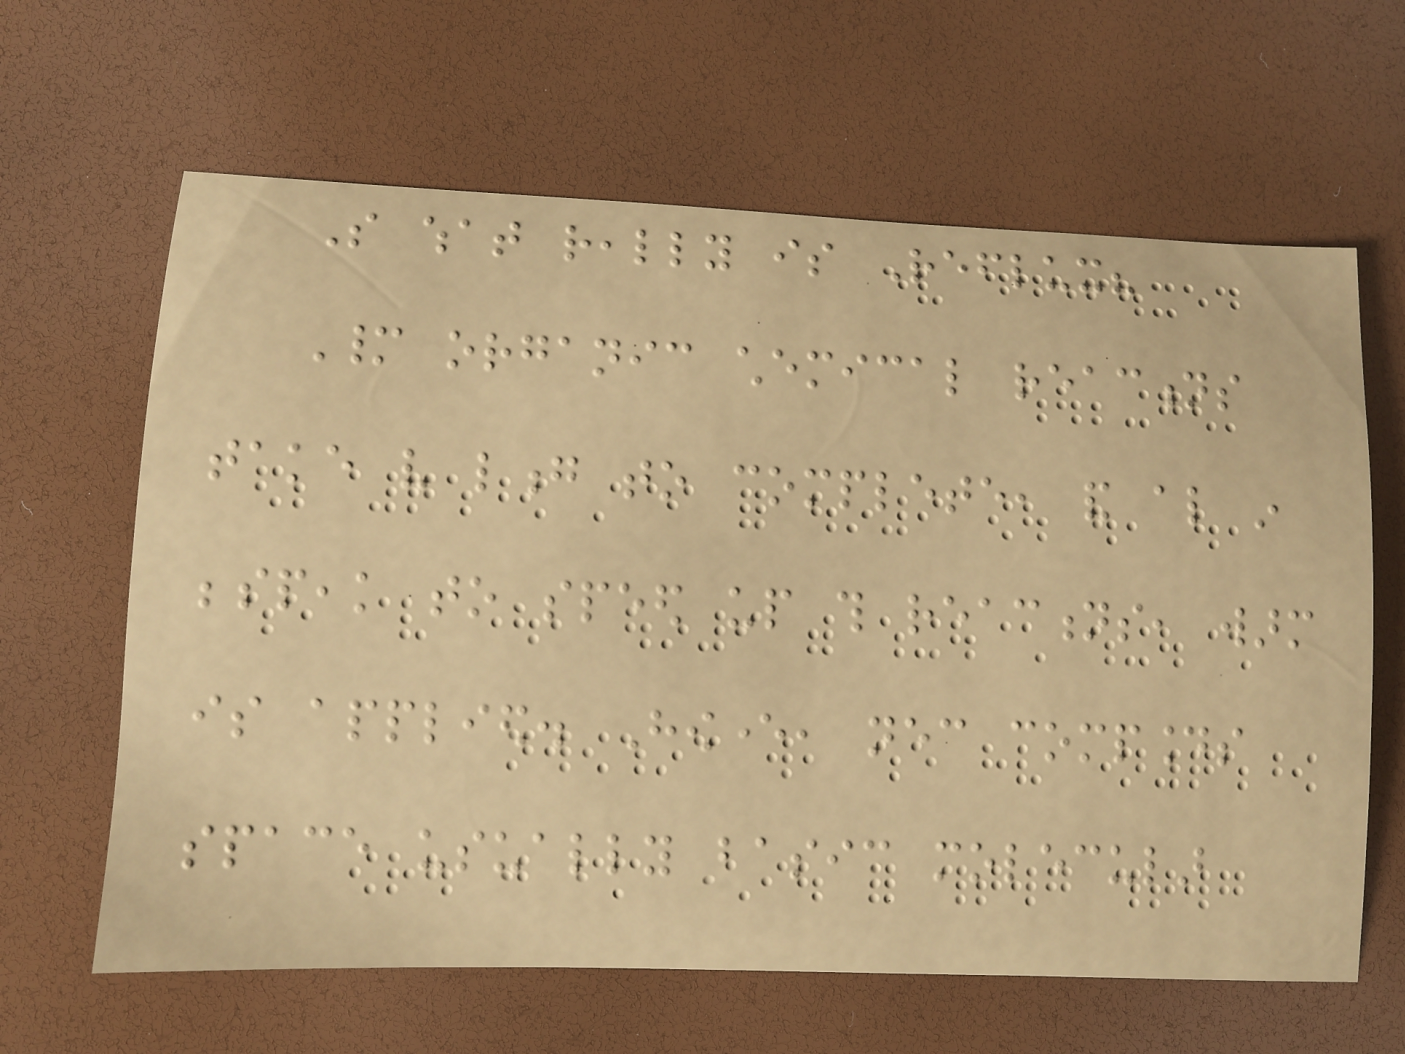So what really is Reflux?
Many organic chemical reactions
take very long to complete, and also in
bespeak to speed up this reactions, warm
is applied. However, necessary compounds
space usually basic molecular
